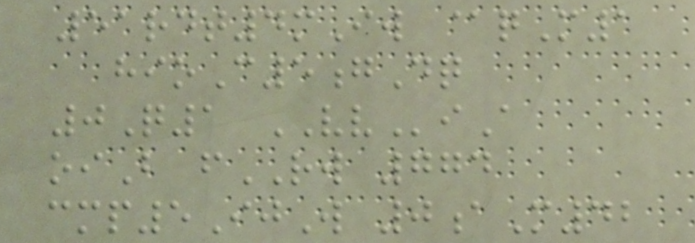51rdt4mIw @qM1
hioC5gDq
0Q1 VViA
oiB fRW 774
cmp5IjW 0aM42
